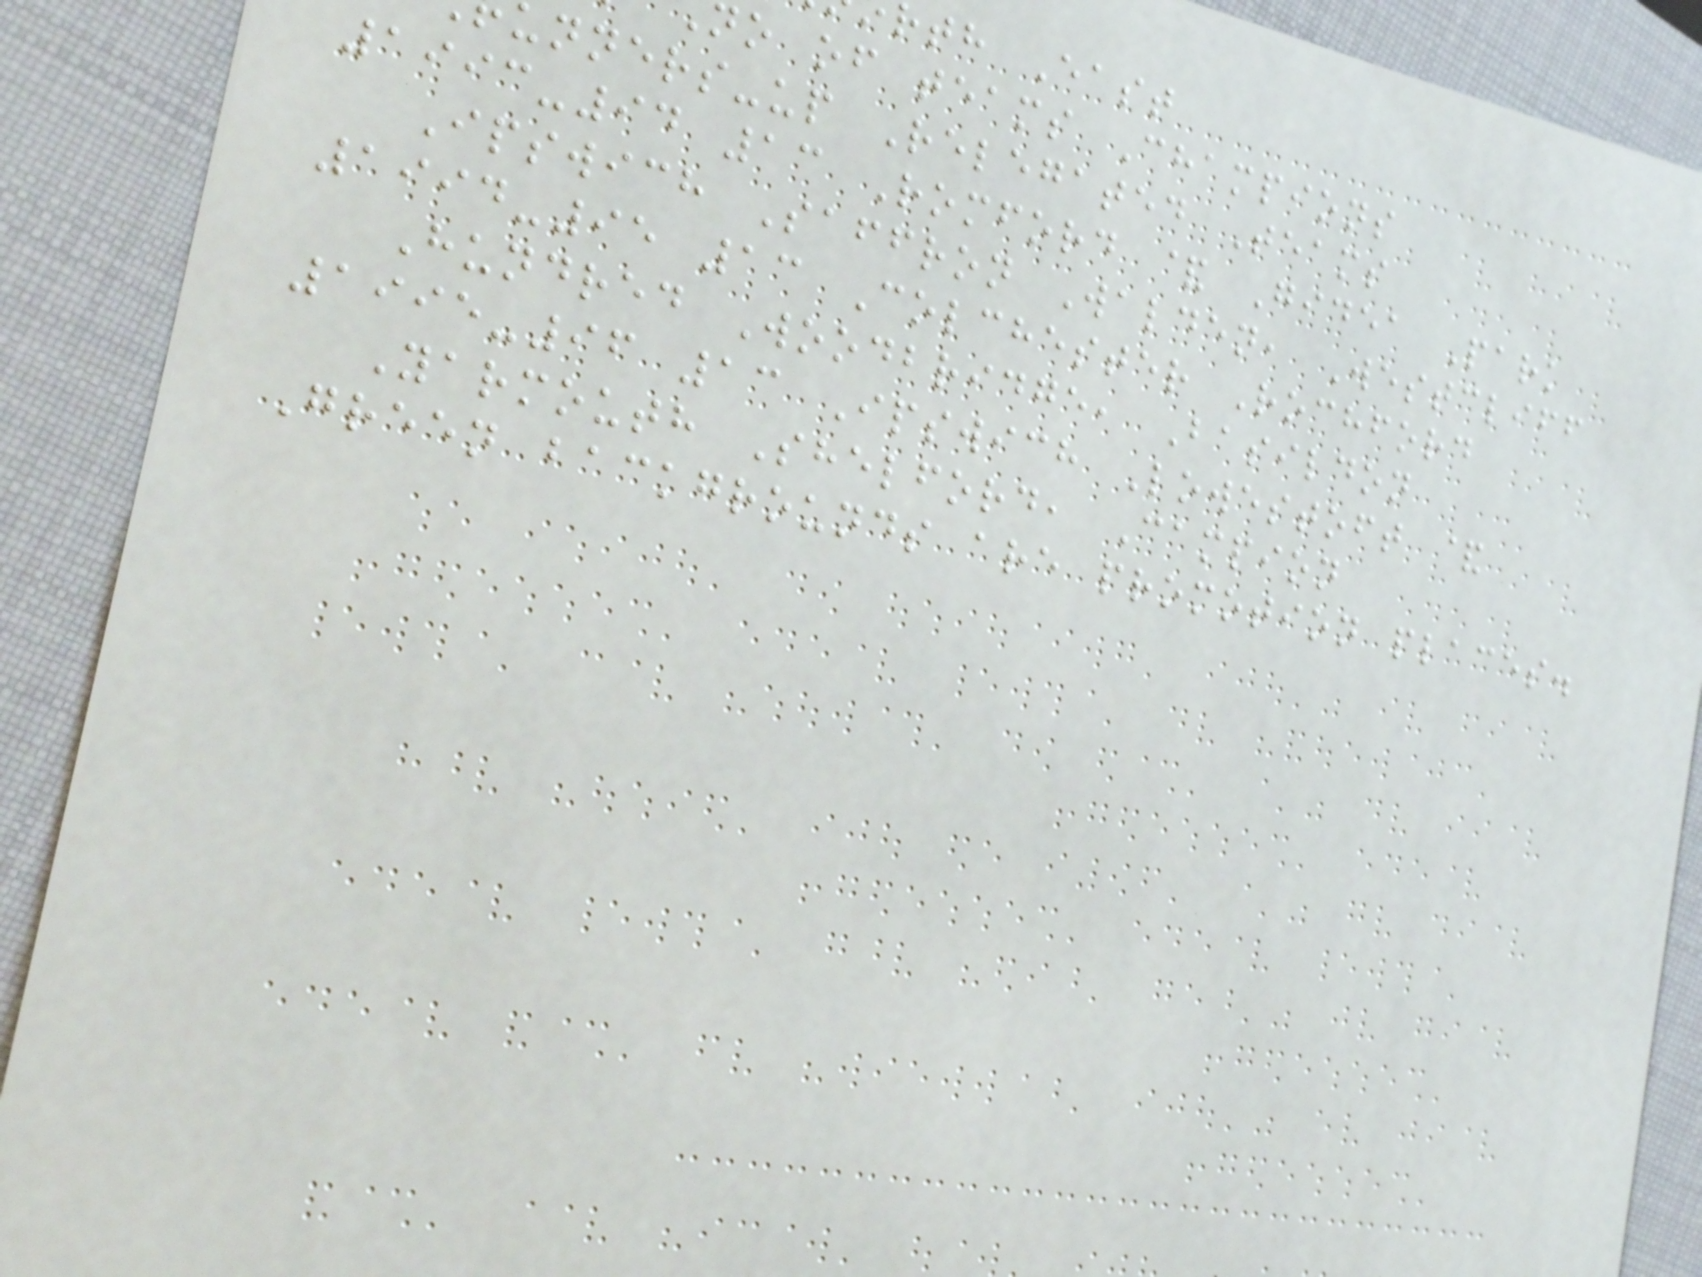rth East
no of teams Champions
unners-up Relegated Teams
1993-94 13 Romford & Gidea Park
Ipswich Saffron Walden, Westcliff
1994-95 13 Colchester Rochford
Hundred Woodbridge, Basildon
1995-96 13 Ipswich Lowestoft &
Yarmouth Shelford, Campion
Green backgrounds are promotion places.
